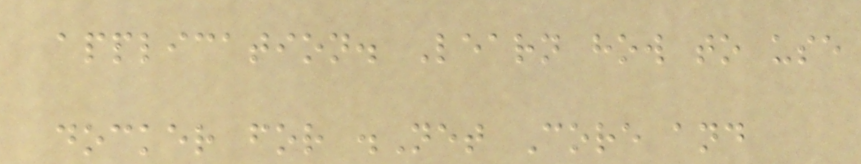application. Learn how to use
docker for .Net Core and
